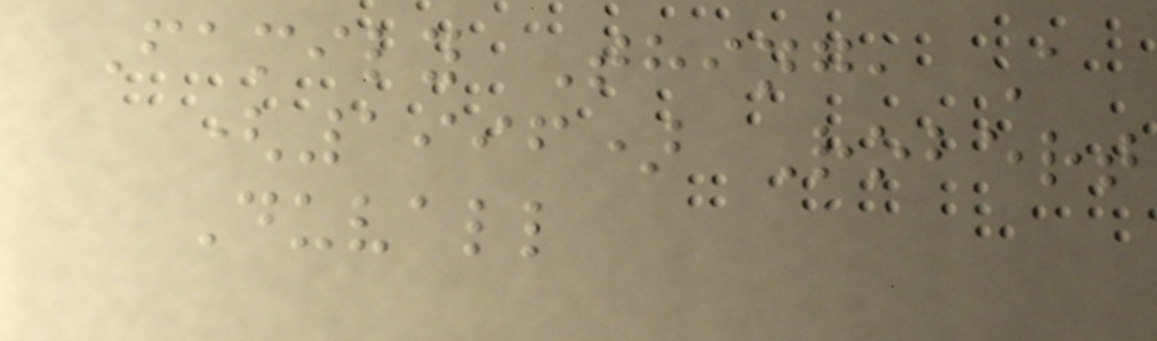Family Thing, A
(1996) Robert
Duvall
